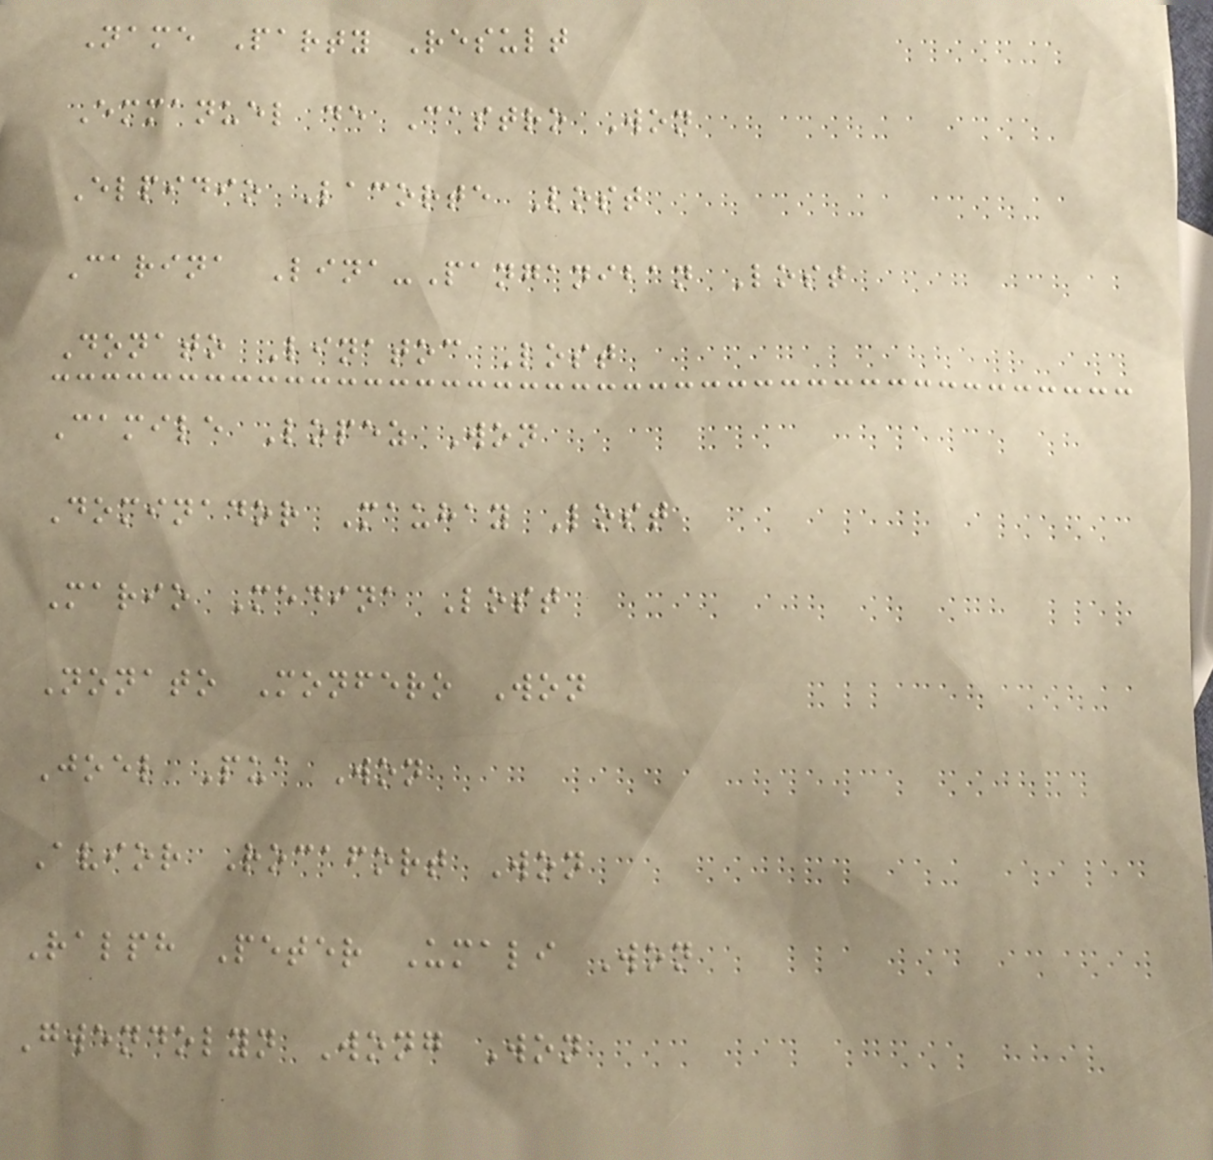Name Party Result
Emmanuel de Castro Won
Elpidio Lacorte Lost
Carina Lina-Panganiban Lost
Donato Linatoc Lost
Camile Lopez Won
Dominador Mauhay Lost
Mario Medina Lost
Nonato Monfero Won
Joel Pua Won
Avior Rocafort Won
Ralph Peter Umali Won
Gwendolyn Wong Won
